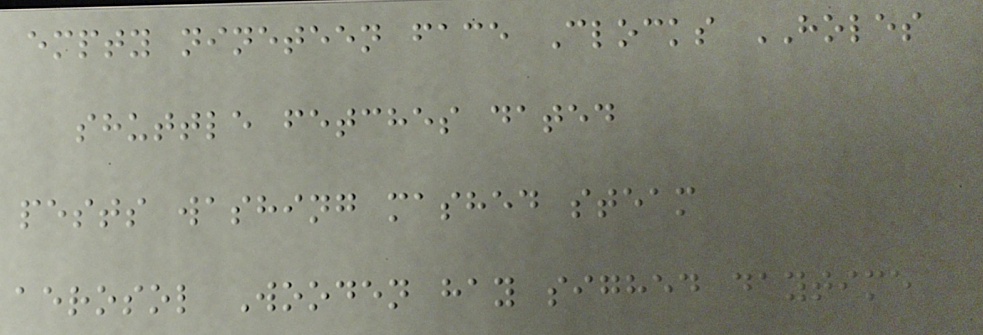empty nineteen face Clocks HOLES
shuttle fetches dated
pests washing mashed steam
aerosol Wooden hay sighed daytime
